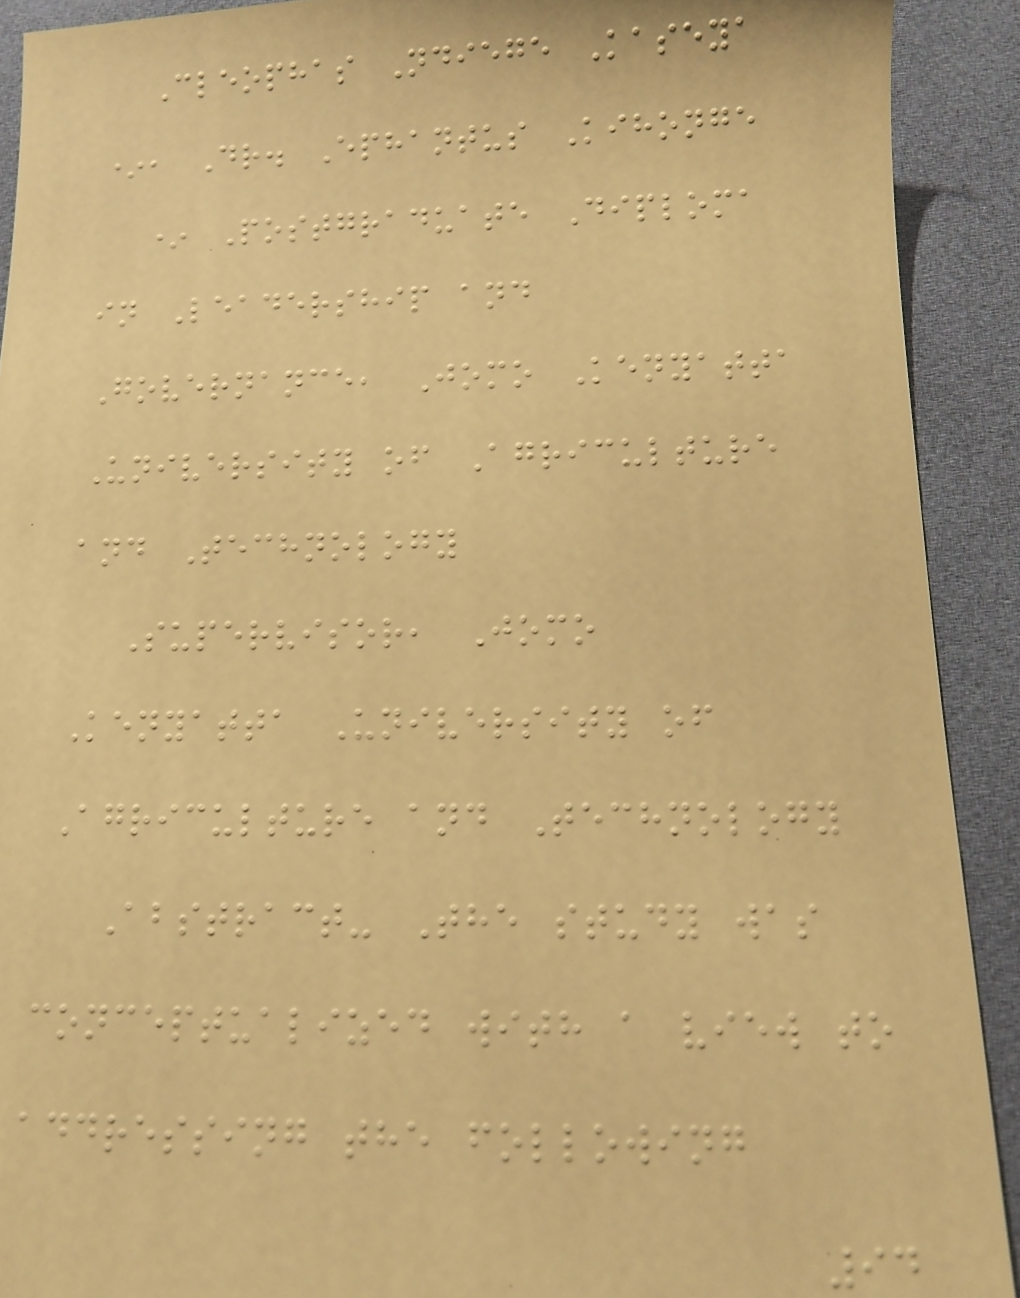Cleophas Ndiege Kaseya
*, Dr. Ephantus Kihonge
* Postgraduate Diploma
in Leadership and
Governance, Jomo Kenyatta
University of Agriculture
and Technology
Supervisor, Jomo
Kenyatta University of
Agriculture and Technology
Abstract- The study was
conceptualized with a view to
addressing the following
94
